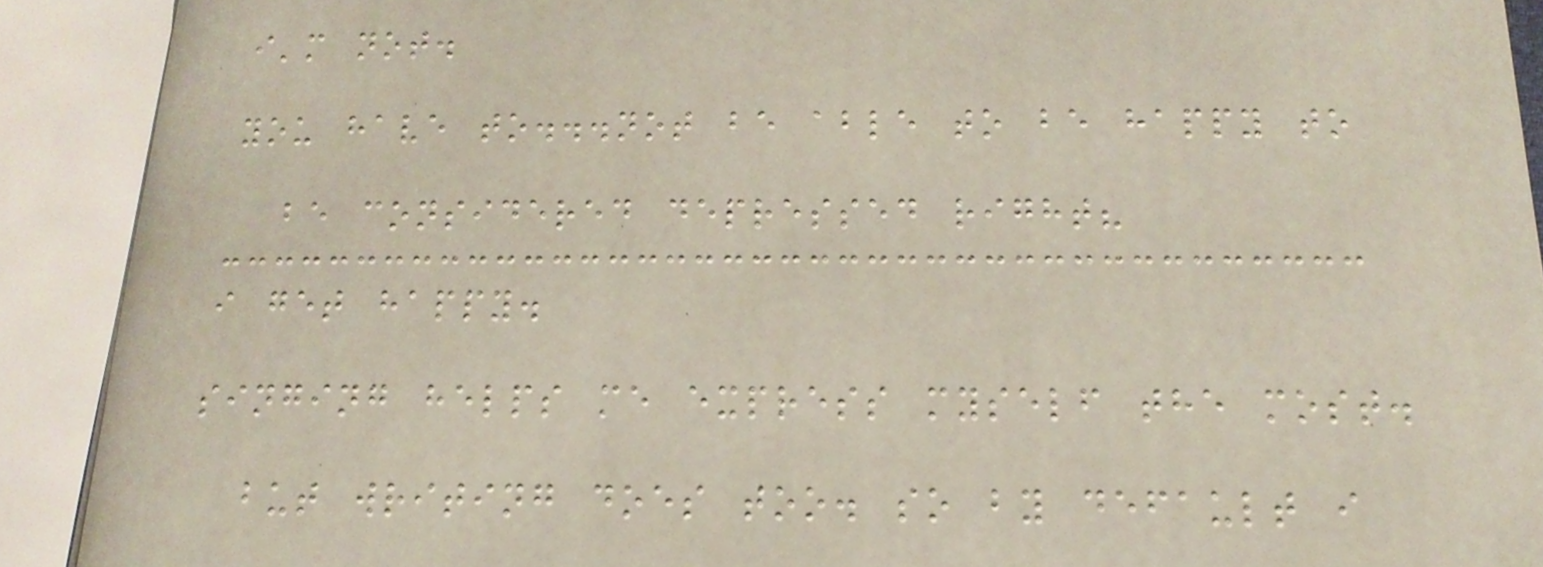i'm not.
you have to...not be able to be happy to
be considered depressed right?
i get happy.
singing helps me express myself the most.
but writing does too. so by default i
